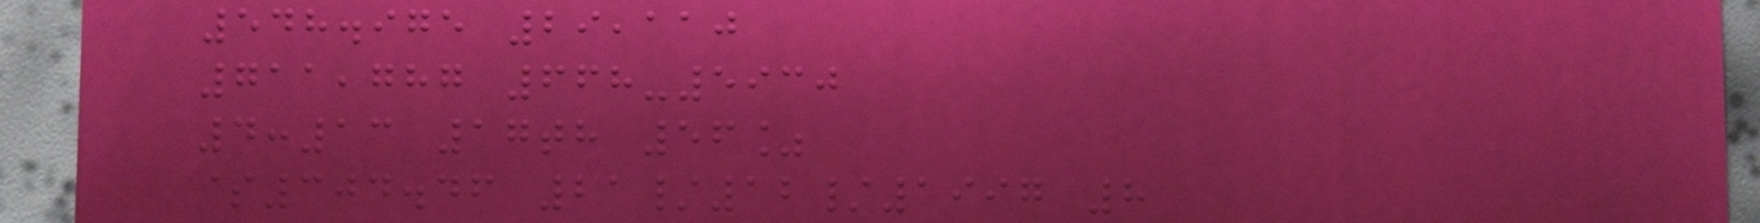548.975 29,110
711,787 668-5930
4:13 17th 56%
$304.46 21/12/1997 8
